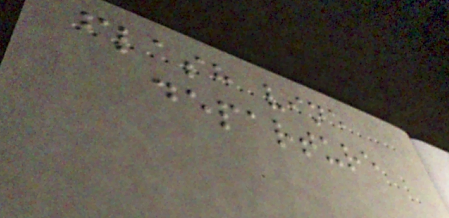flash vine
departure
